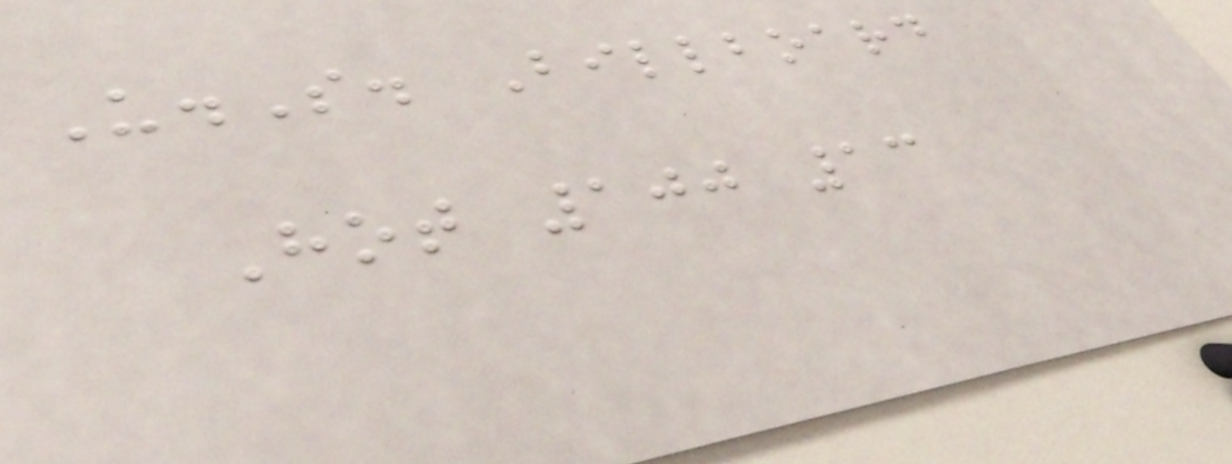U.S. Billboard
Hot 100 13
